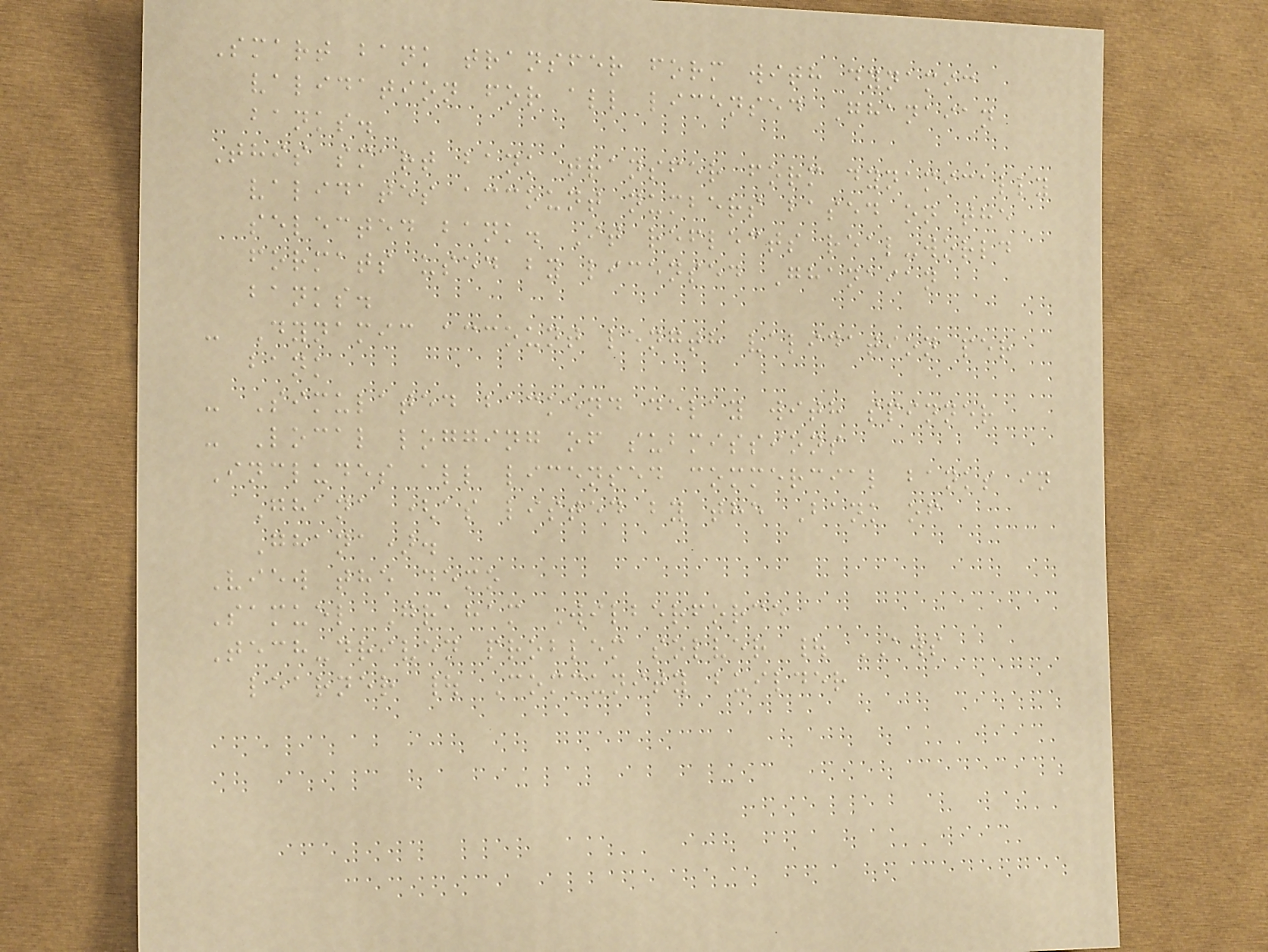Smart bank transfer form with dynamic
validation for all licensed Ghanaian
banks.
This smart bank transfer form dynamically
validates account numbers based on the
selected bank. It reflects real-world
formats used by licensed Ghanaian
banks.
- Dynamic account length validation per
bank
- Simulated backend delay with spinner
- Local logging of submissions
Includes all licensed commercial banks in
Ghana (as listed by the Bank of
Ghana).
View the demo
Samuel Graham Wilberforce
Tech-driven problem solver | AWS
learner | Community builder
